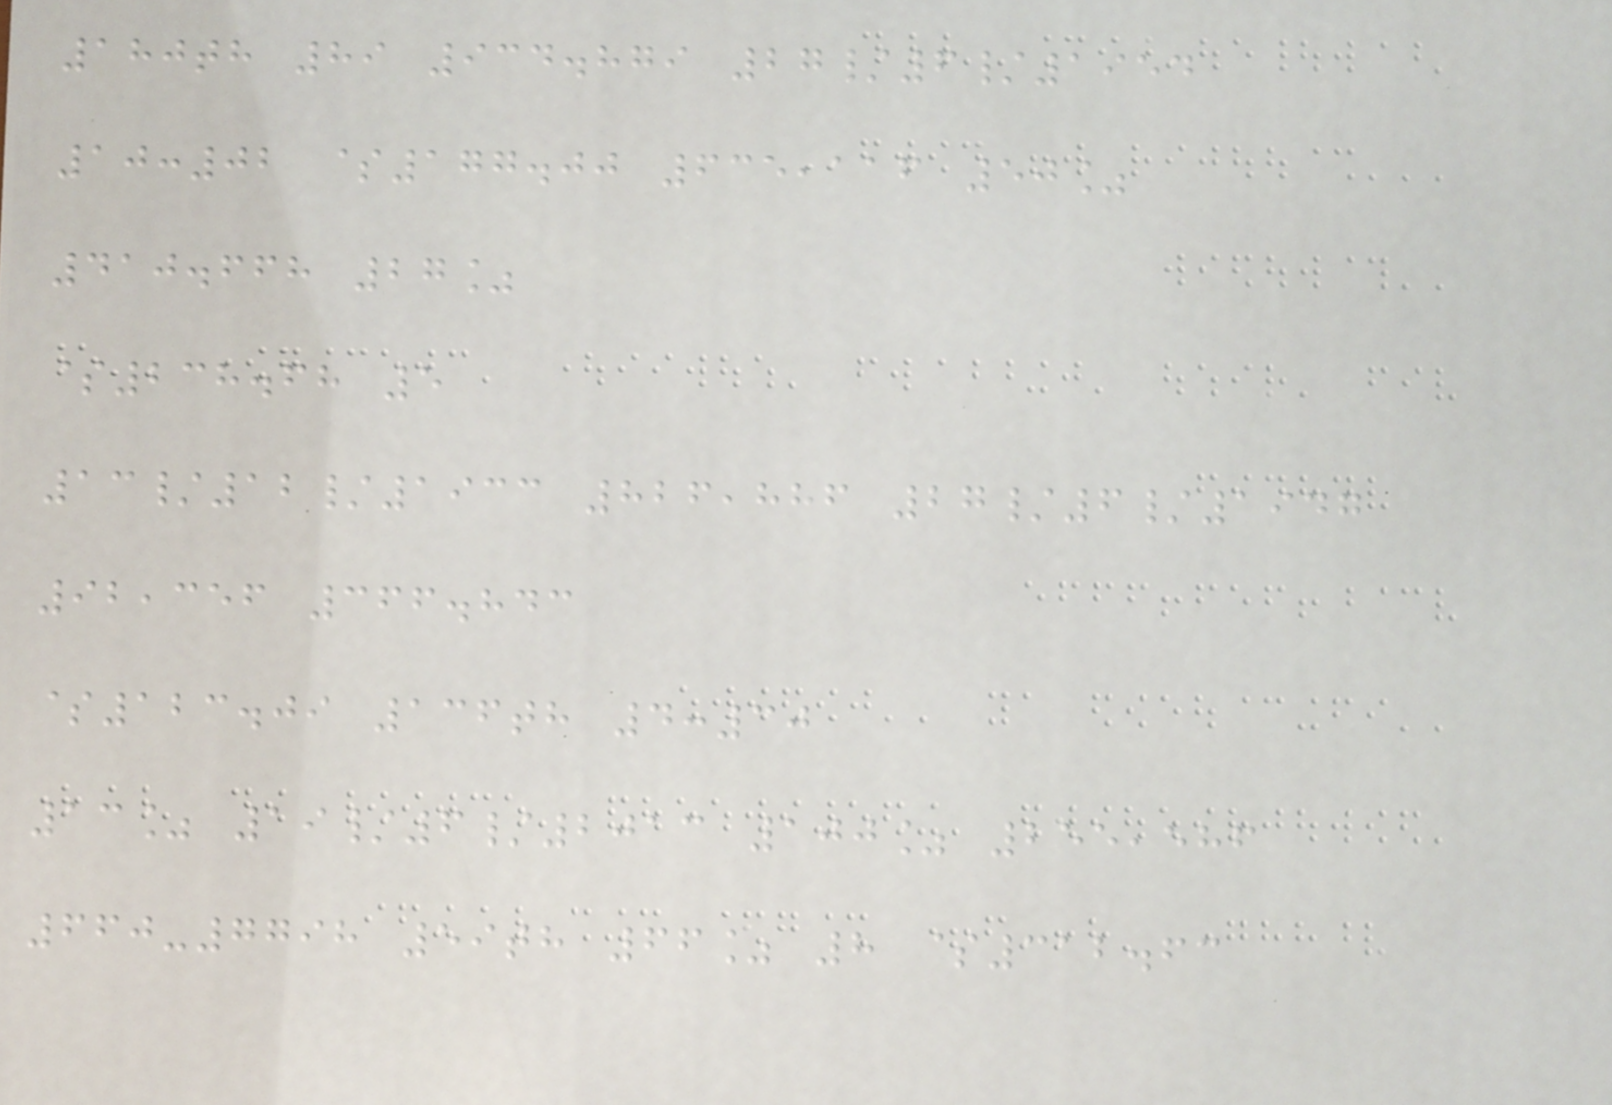180th 89 934.879 27/6/1954
10:02 $177.00 635,116 50%
410.668 27%
$238.68 5
13/12/1933 826,886 27/6/1947
92,356 366.843
$123.09 136th 4:30
13% 19/6/2013 100% 255,586
660-7798 59th 66% 8 $312.63
